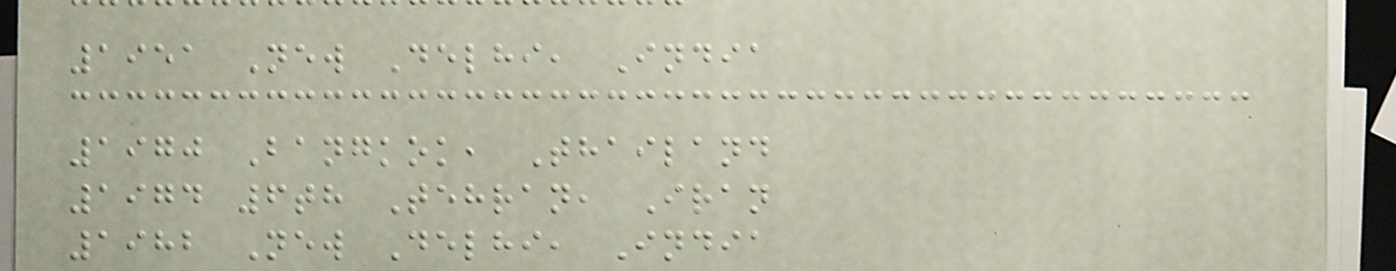1951 New Delhi, India
1970 Bangkok, Thailand
1974 6th Tehran, Iran
1982 New Delhi, India
